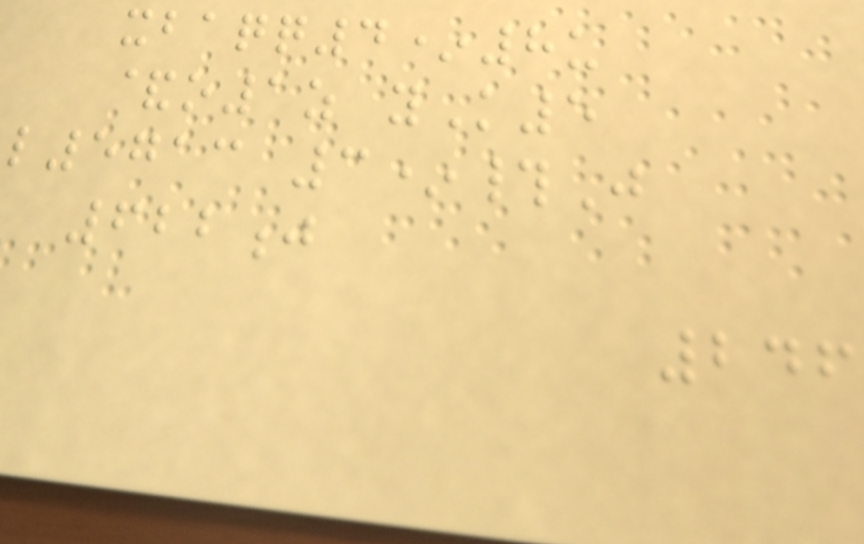xbaqq4*8u
&o1z yK5
l5713 3*#J
622j
246
